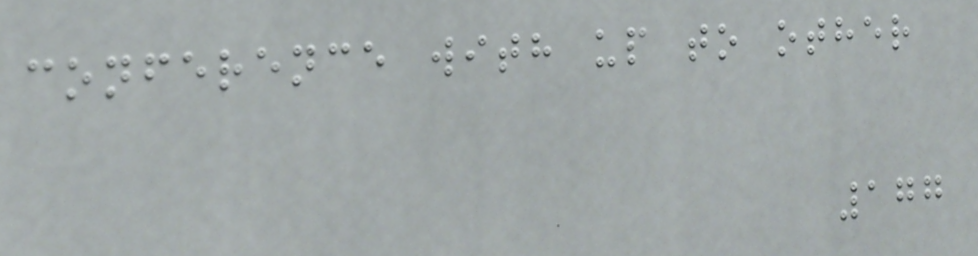conference with up to other
177
